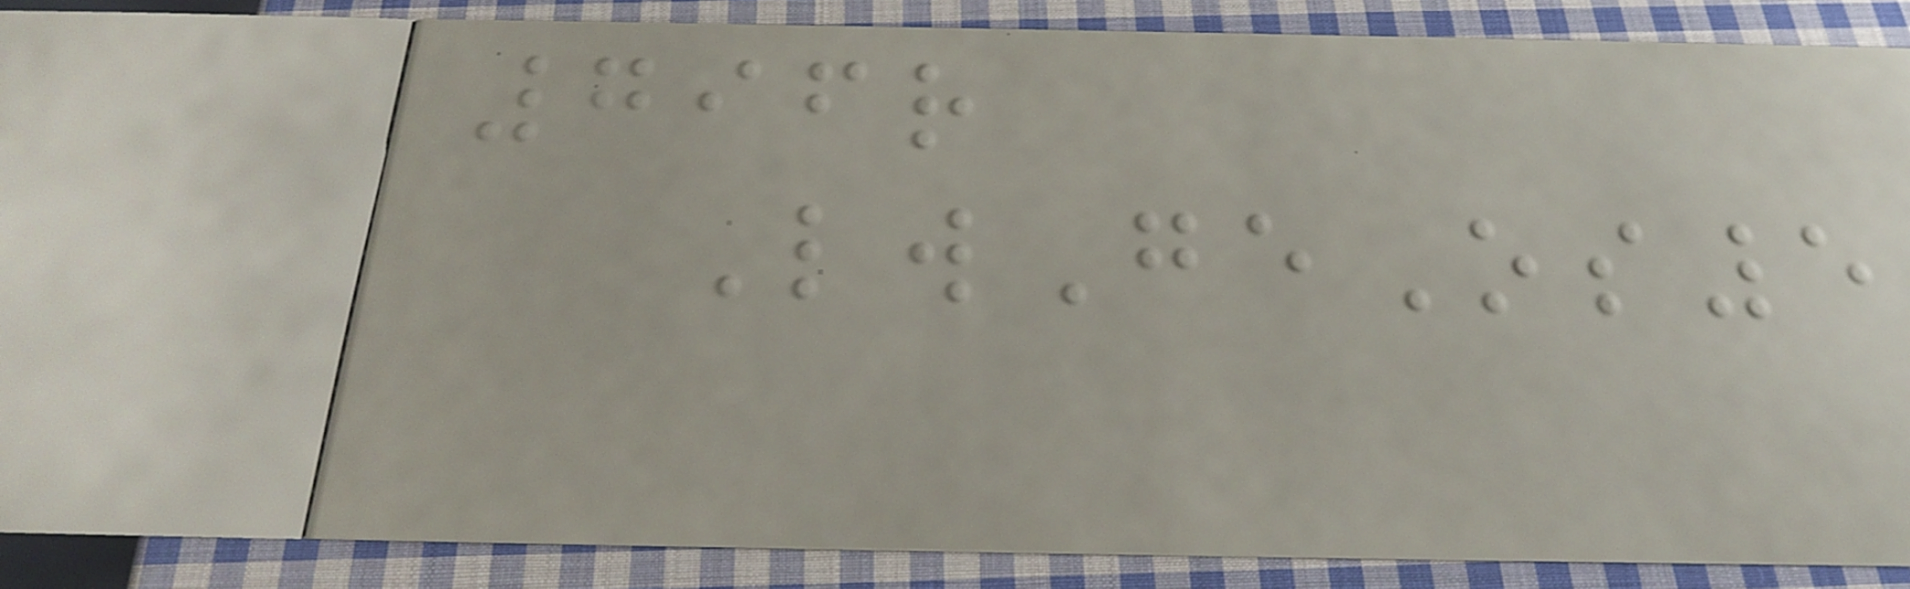796r
LwGeOs5
